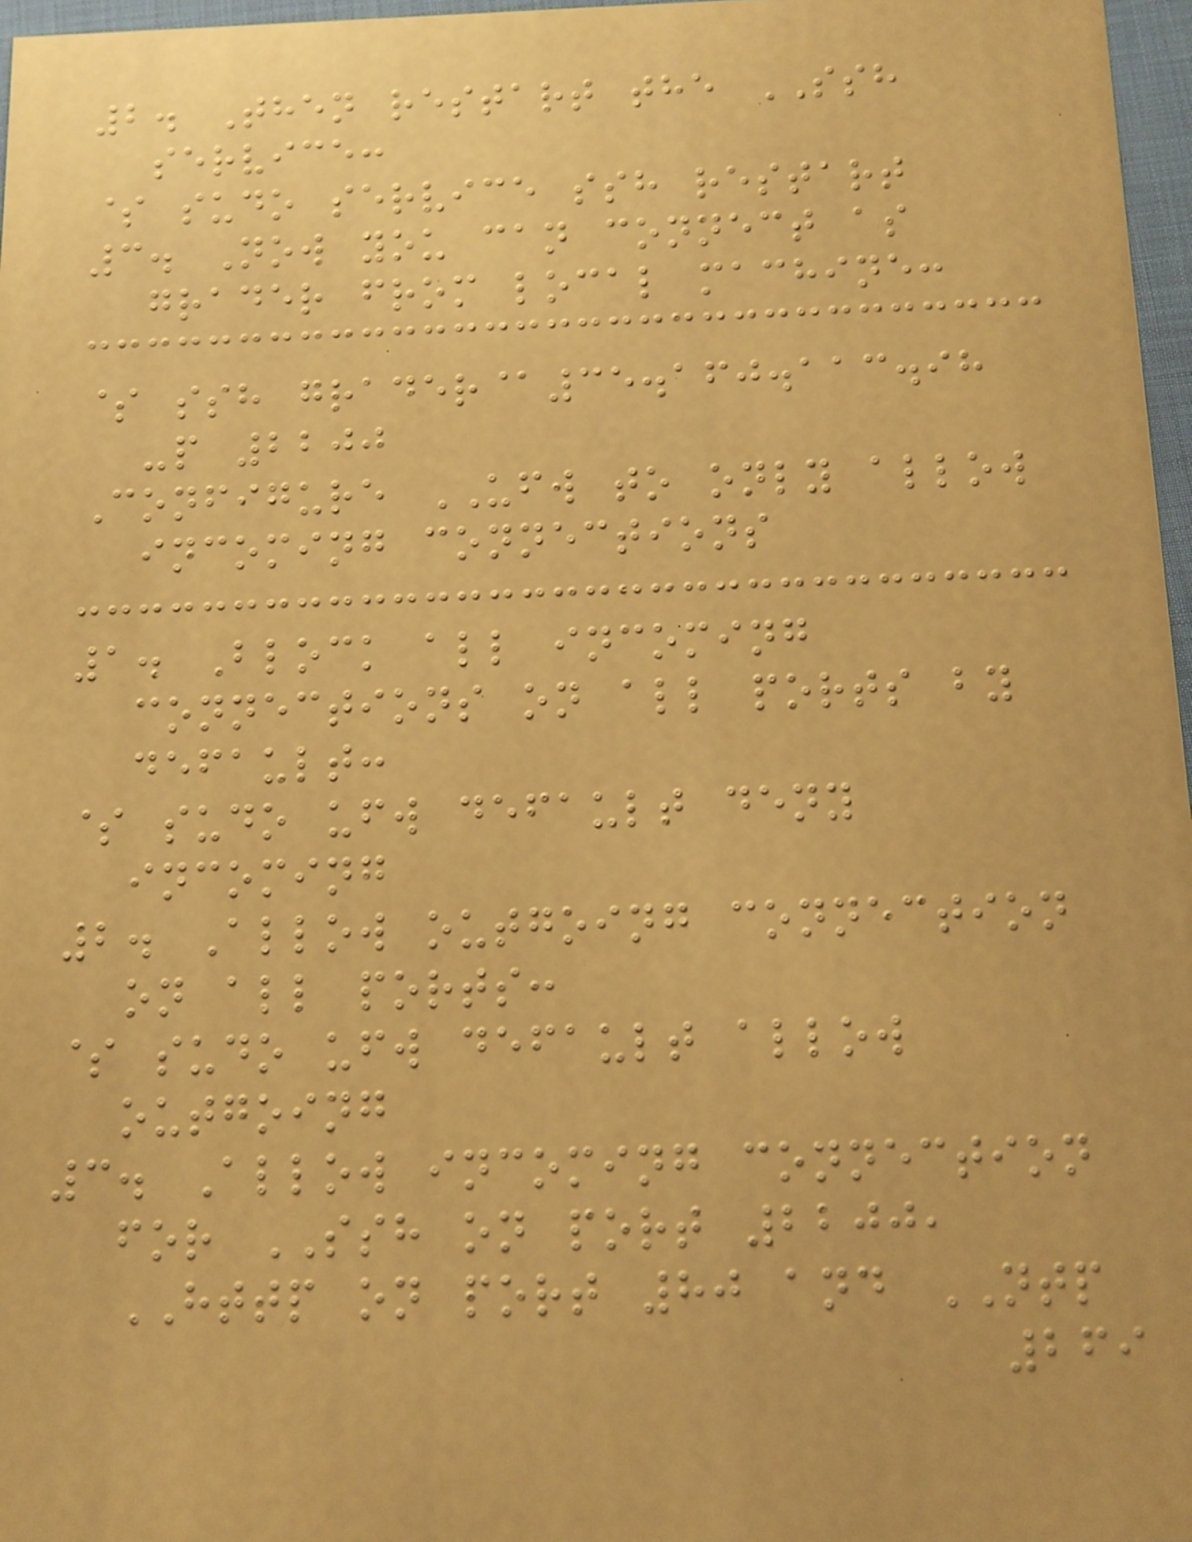2. Then restart the SSH
service:
$ sudo service ssh restart
3. Now you can connect as
grader from local machine:
$ ssh grader@35.160.113.98
-p 2200
Configure UFW to only allow
incoming connections
1. Block all incoming
connections on all ports by
default:
$ sudo ufw default deny
incoming
2. Allow outgoing connection
on all ports:
$ sudo ufw default allow
outgoing
3. Allow incoming connection
for SSH on port 2200,
HTTP on port 80 and NTP
269
